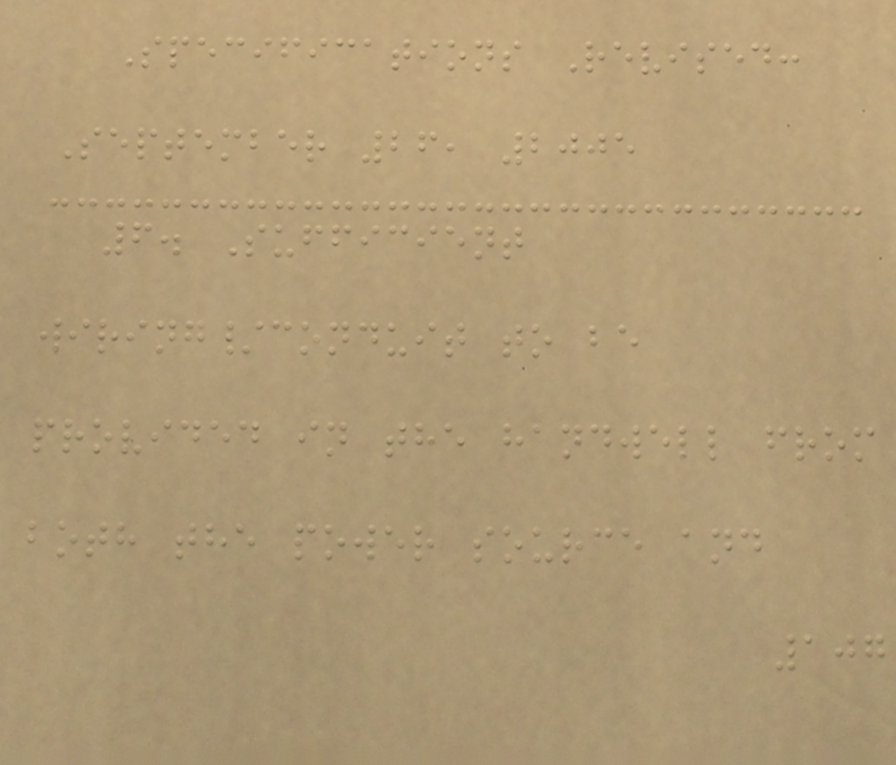Specifications Revised:
September 26, 2005
6. Sufficient
wiring/conduit to be
provided in the handwell from
both the power source and
107
